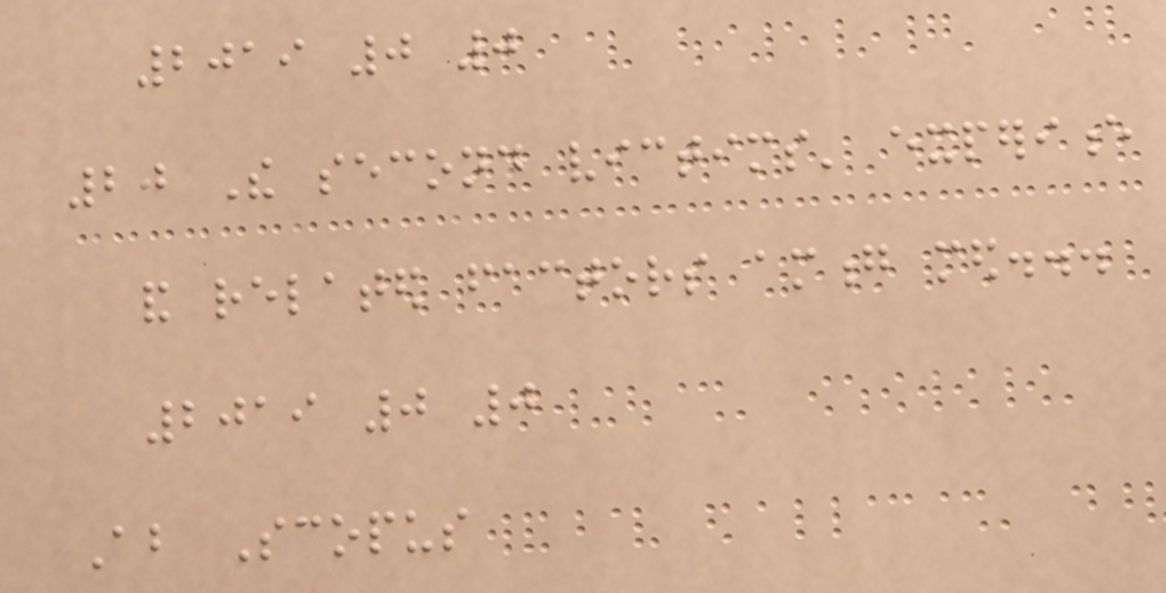2019 0 0
20 The second victims' experience
and related factors among med...
2019 0 0
About Scopus
